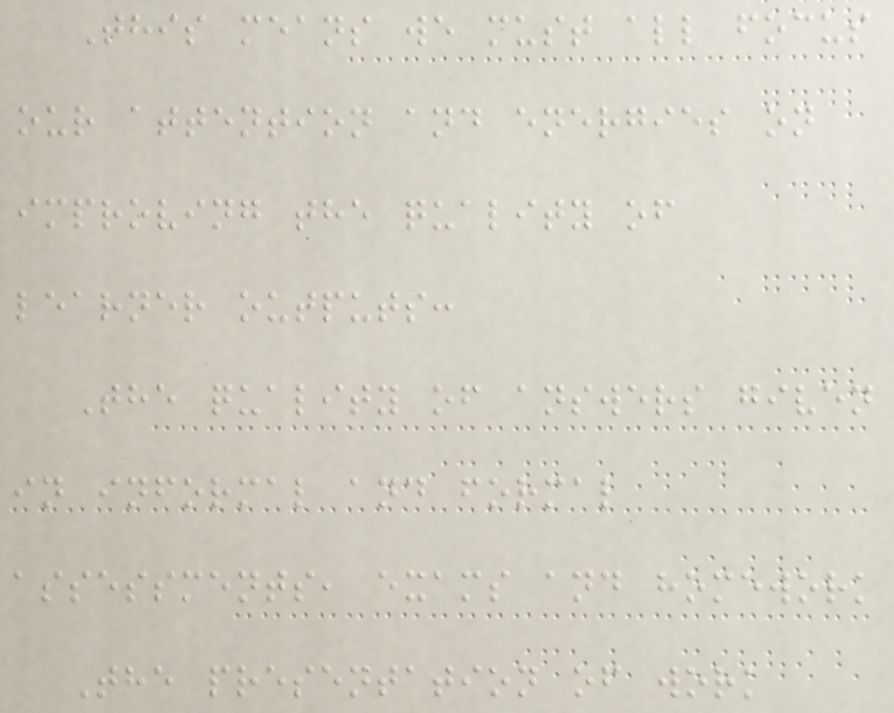This means we must all focus
our attention and energies on
improving the quality of
learner outputs:
The quality of answers given
in informal and formal
assessments, exams and homework
The presentation of work
